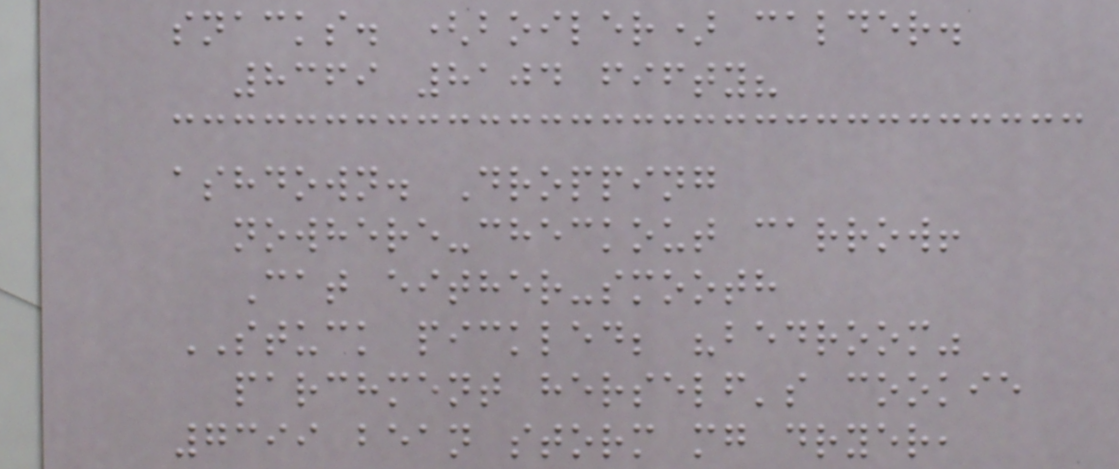snacks. (boiler) calder.
8369 8104 fifty?
ashdown. Dropping
nowhere-checkout carrow!
Cat either-smooth
STUCK pickled; "bedroom"
parchment herself's cookie
7399 bean storm mg dryer,
